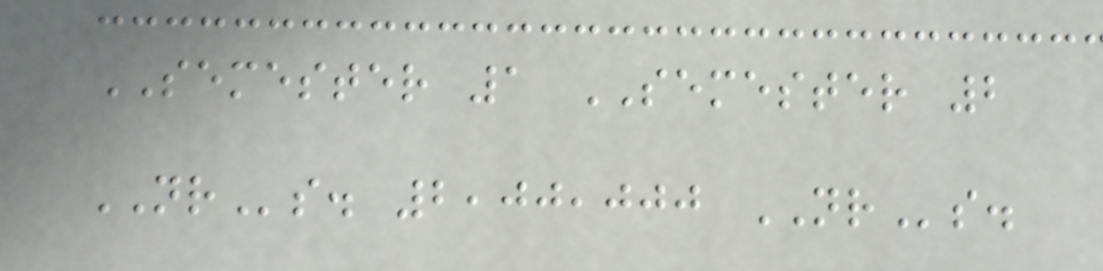SEMESTER 1 SEMESTER 2
NRs. 2,00,000 NRs.
